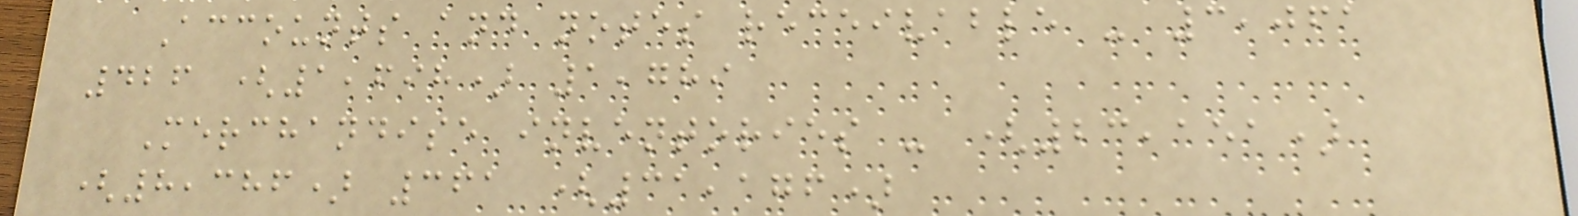Accounts and notes receivable - 3,061
426 (1,698) 1,789
Merchandise inventories - (23,151)
(8,386) 361 (31,176)
